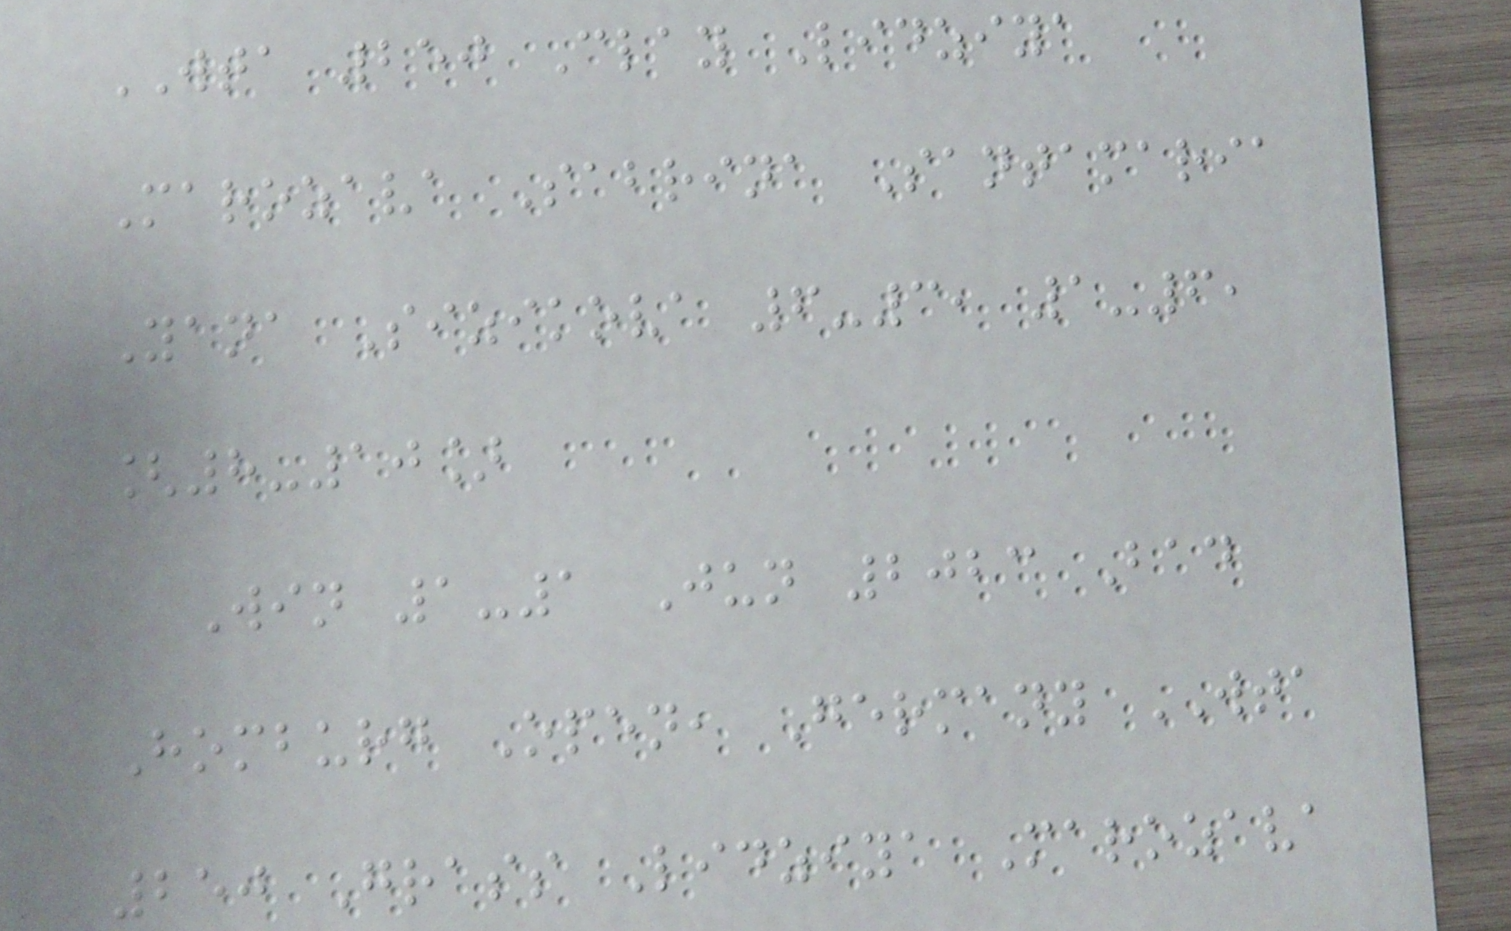WTA 250 Clay Lidziya
Marozava Sabrina Santamaria
Yana Sizikova 6-3, 1-6,
[8-10]
Win 1-1 Jun 2023 Bad
Homburg Open, Germany WTA
250 Grass Lidziya Marozava
